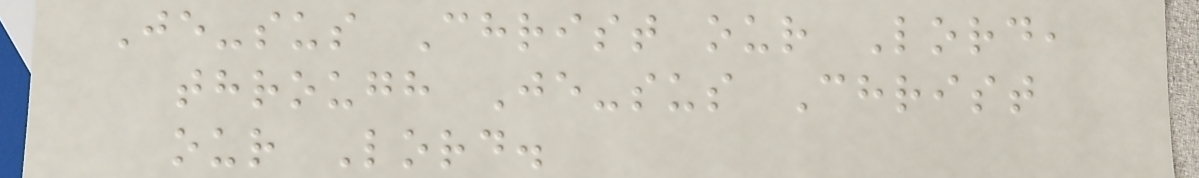Je-sus Christ our Lord,
through Je-sus Christ
our Lord.
